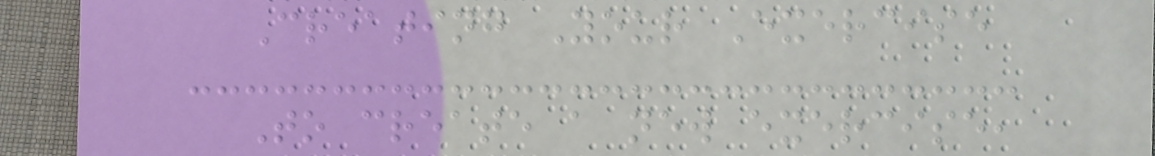Creating Your Exercise
To create a new exercise,
